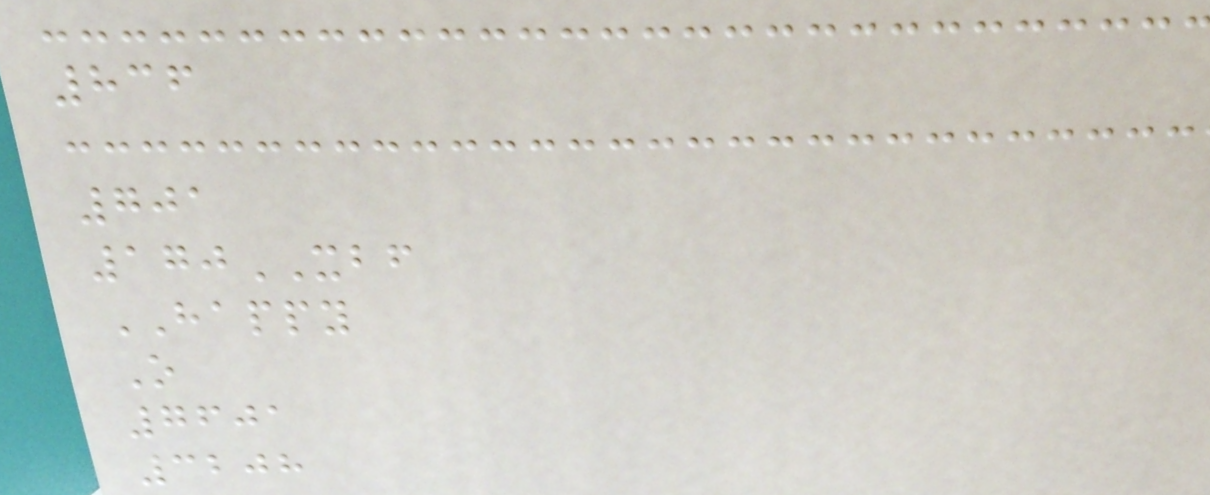836
701
170XBF
HAPPY
O
7601
3208
